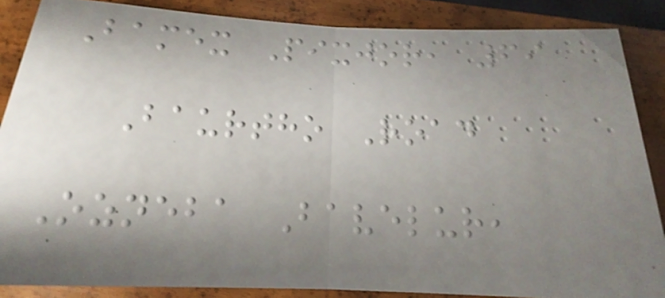Bamex Pixjor, 69
Baurtho Road
Ozneba Bavelur,
